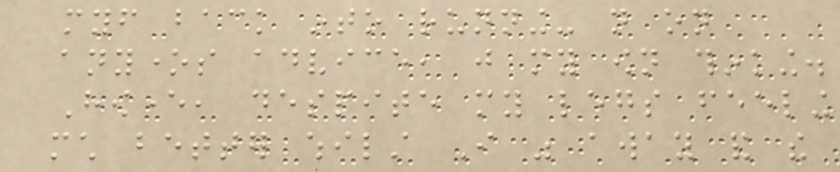myself back into running- not on
anyones advice, just my own thinking.
However, despite my legs feeling
much better whilst I was away and the
